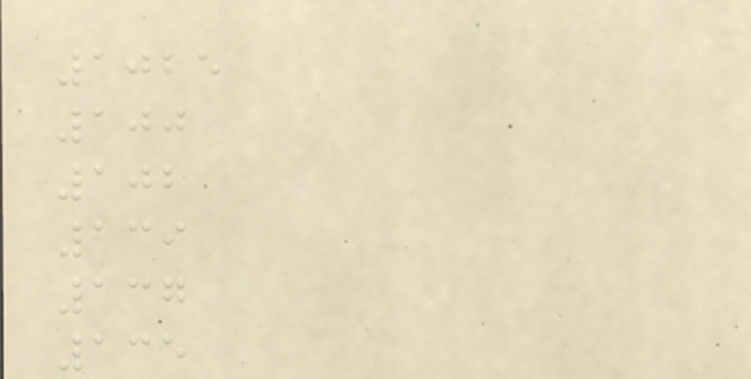1025
100
102
139
137
135
